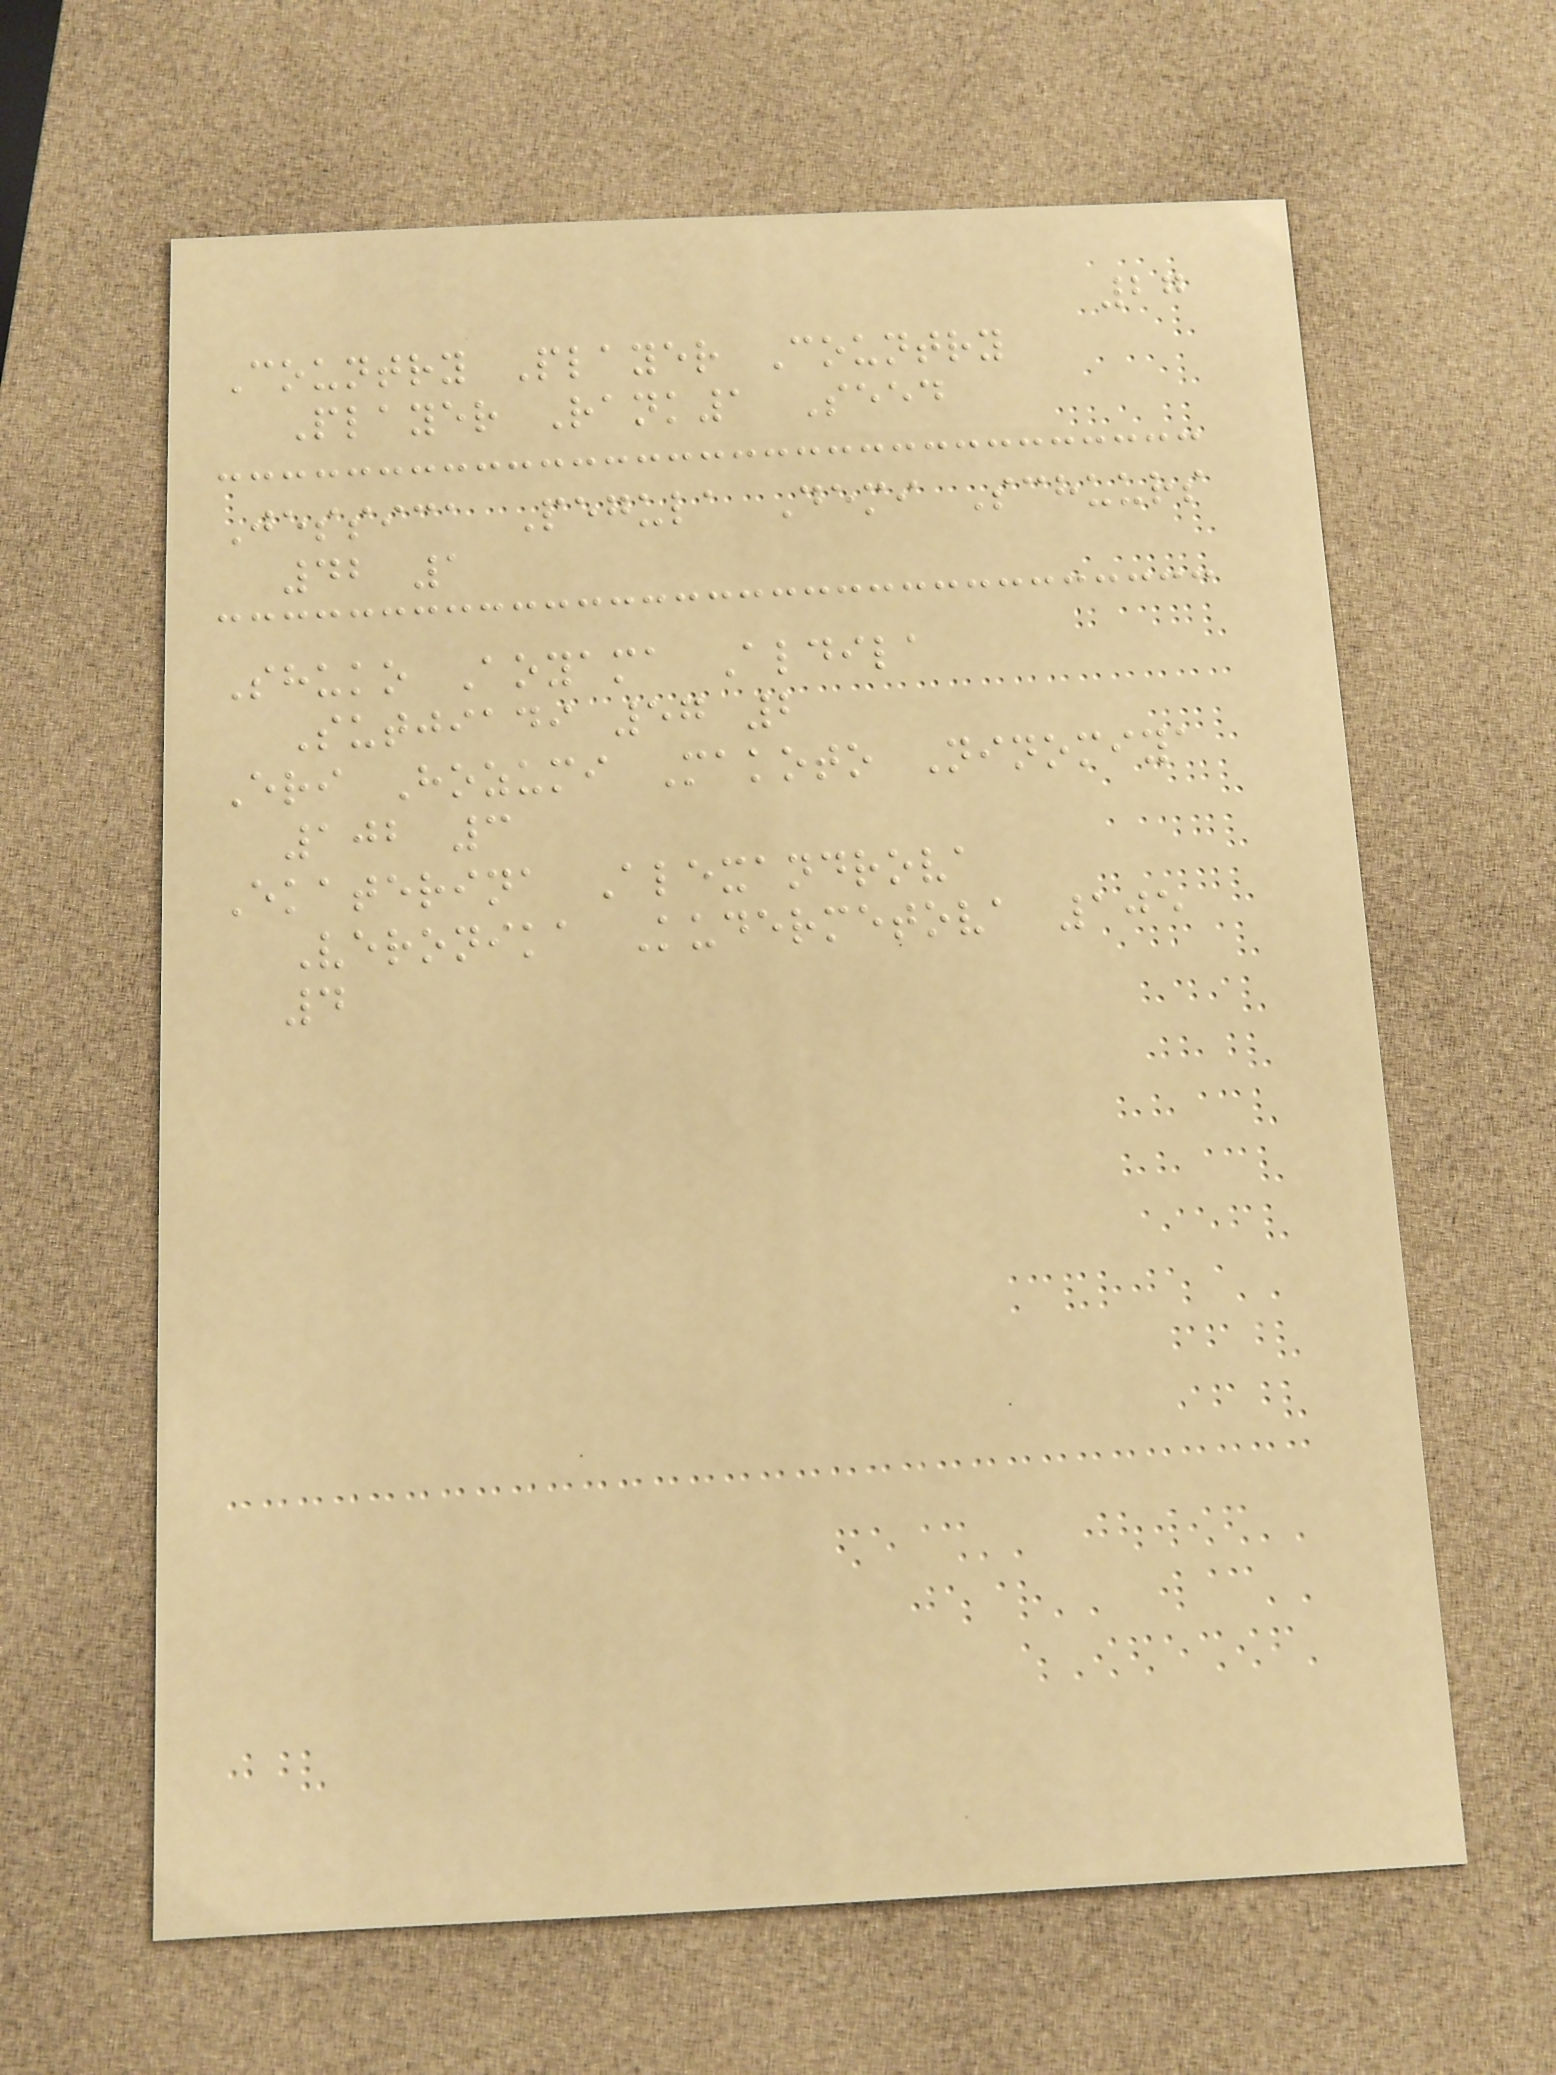27
Country Player Country
Player Rank1 Seed
Jessica Pegula Demi Schuurs
42 1
Shuko Aoyama Aldila
Sutjiadi 57 2
Eri Hozumi Makoto Ninomiya
102 3
Ekaterina Alexandrova
Veronika Kudermetova 105
4
